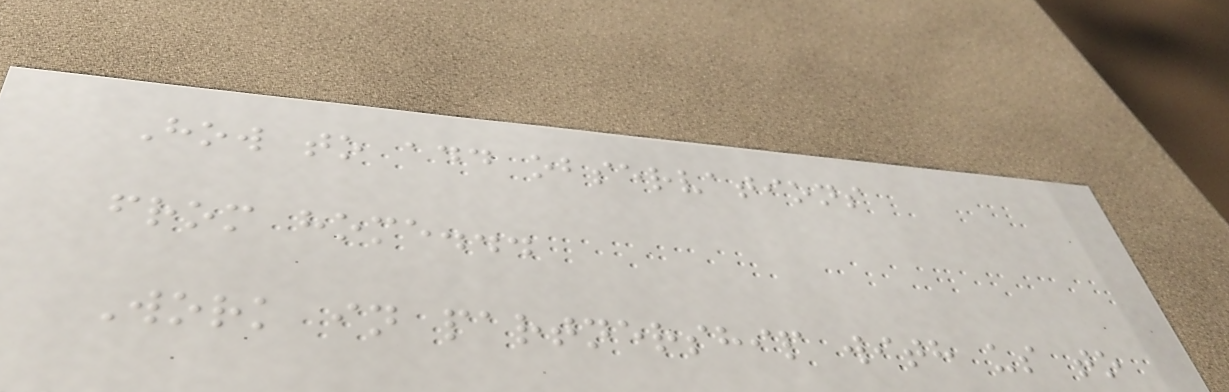How to add observations
from home...
Work in partnership with us to
